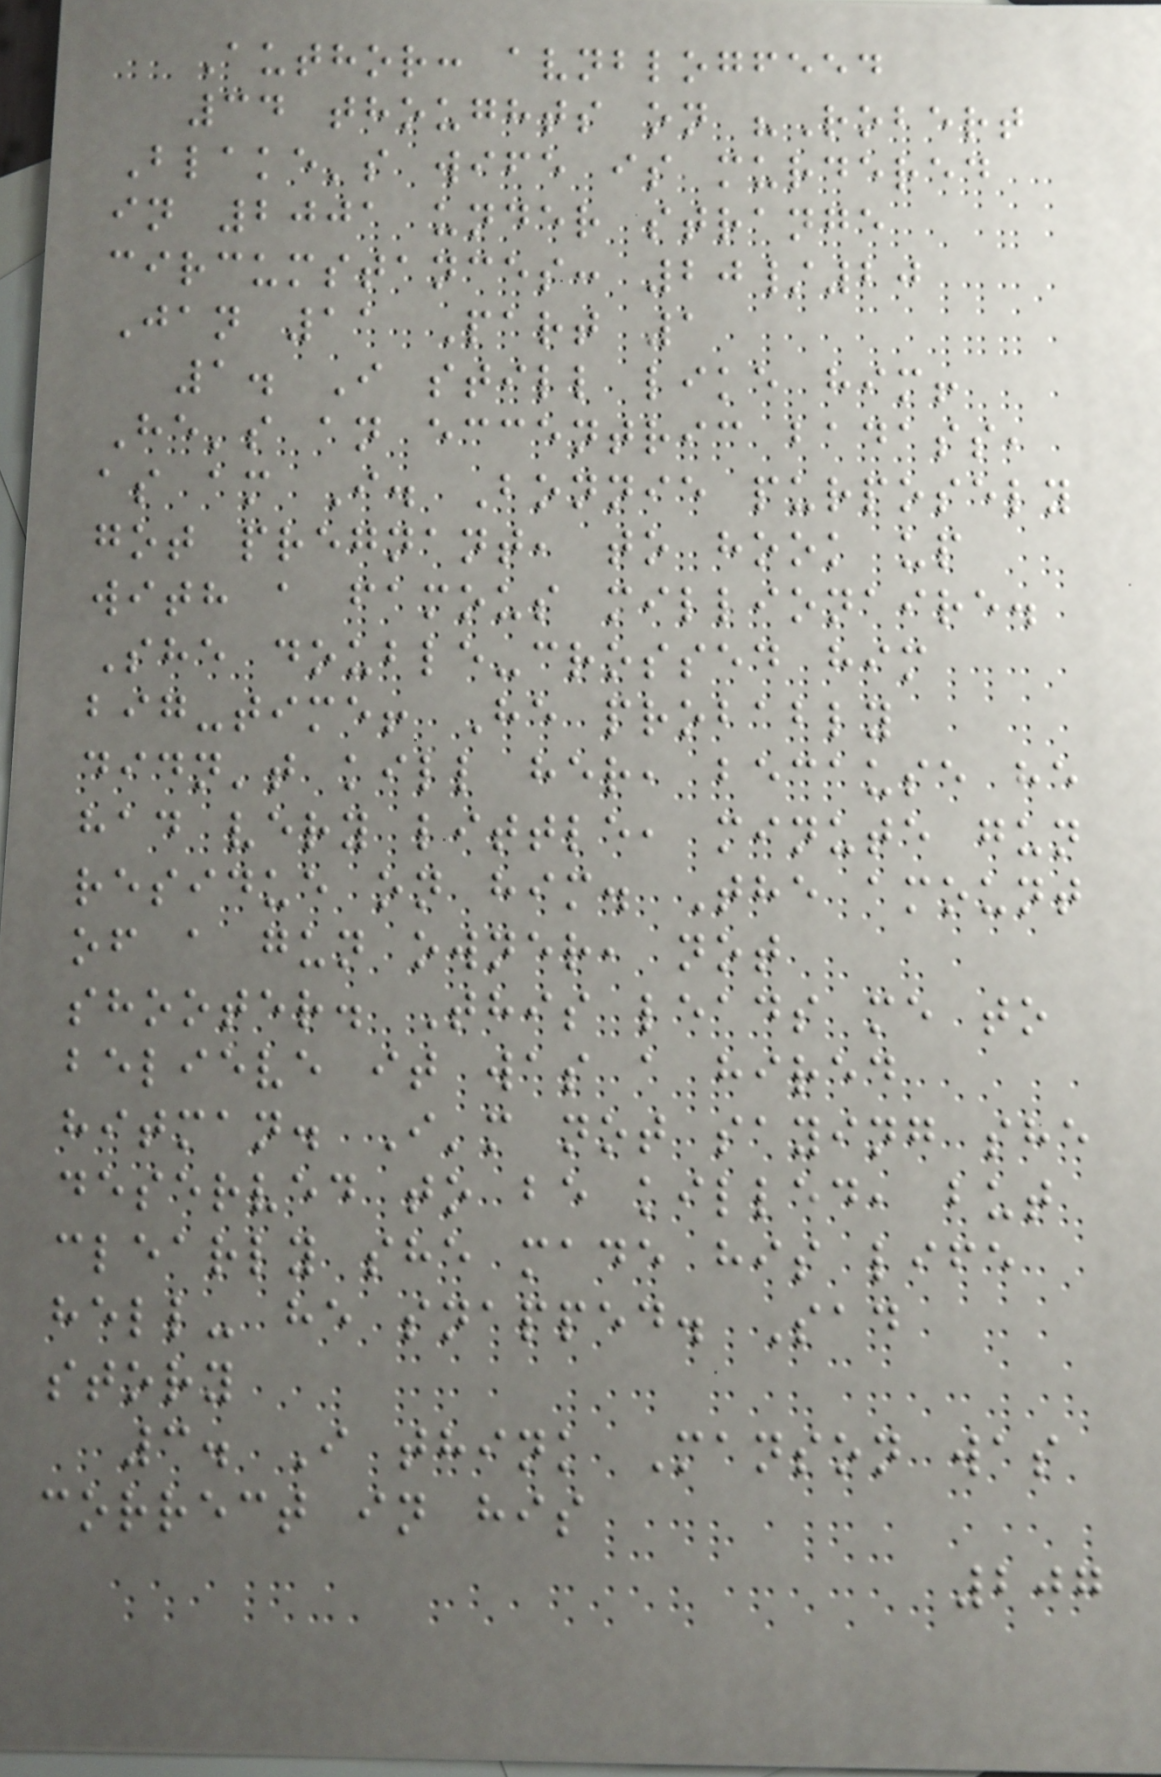Author: avnblogfeed
34 thoughts on "Robert
Blake's wife is murdered
in 2001 under strange
circumstances: 20/20
Jan 11 Part 1
1. I still like him!
He's an eccentric badass,
as am I. Bonnie purposely
got pregnant, to hook up
with a famous millionaire.
She double-crossed him
big-time! He probably
didn't kill her, because he
had very little, minute gun
residue on him. The amount
of a gun owner, not
shooter. This leads me to
believe it was a hired
hitman. I'm not saying she
deserved to be killed, but
clearly she made his life
hell- he snapped. Sad
story
3. I think Manson was
correct in his
207
